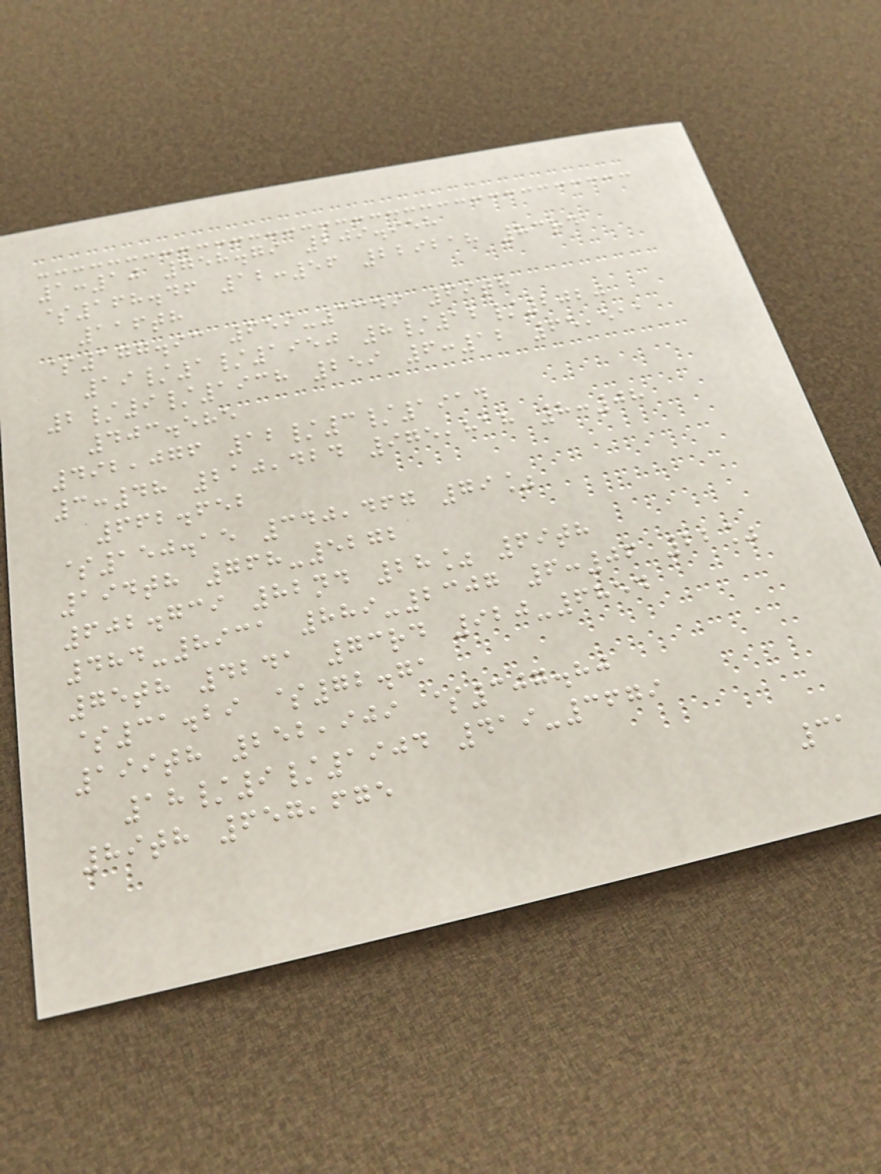1:10 758.79 209.958
$168.46 12:56 229218 83rd
116th
$177.93 659-3349 69th
19/1/1950 8/12/2020
2/9/1938 259 6:12 65,511
403.585
492,076 12/3/1914
3:48 210,424 975,818 8:08
662.652
$150.15 340,467 79%
194th 768-5272
602.739 82nd 28% 69th
484-8931 889-2307 6:06 22%
75th 4241 73rd 920-6854
$31.29 $72.71
199th 252,909 $307.80
18/9/1904 419-3679
89th 657,675
31
